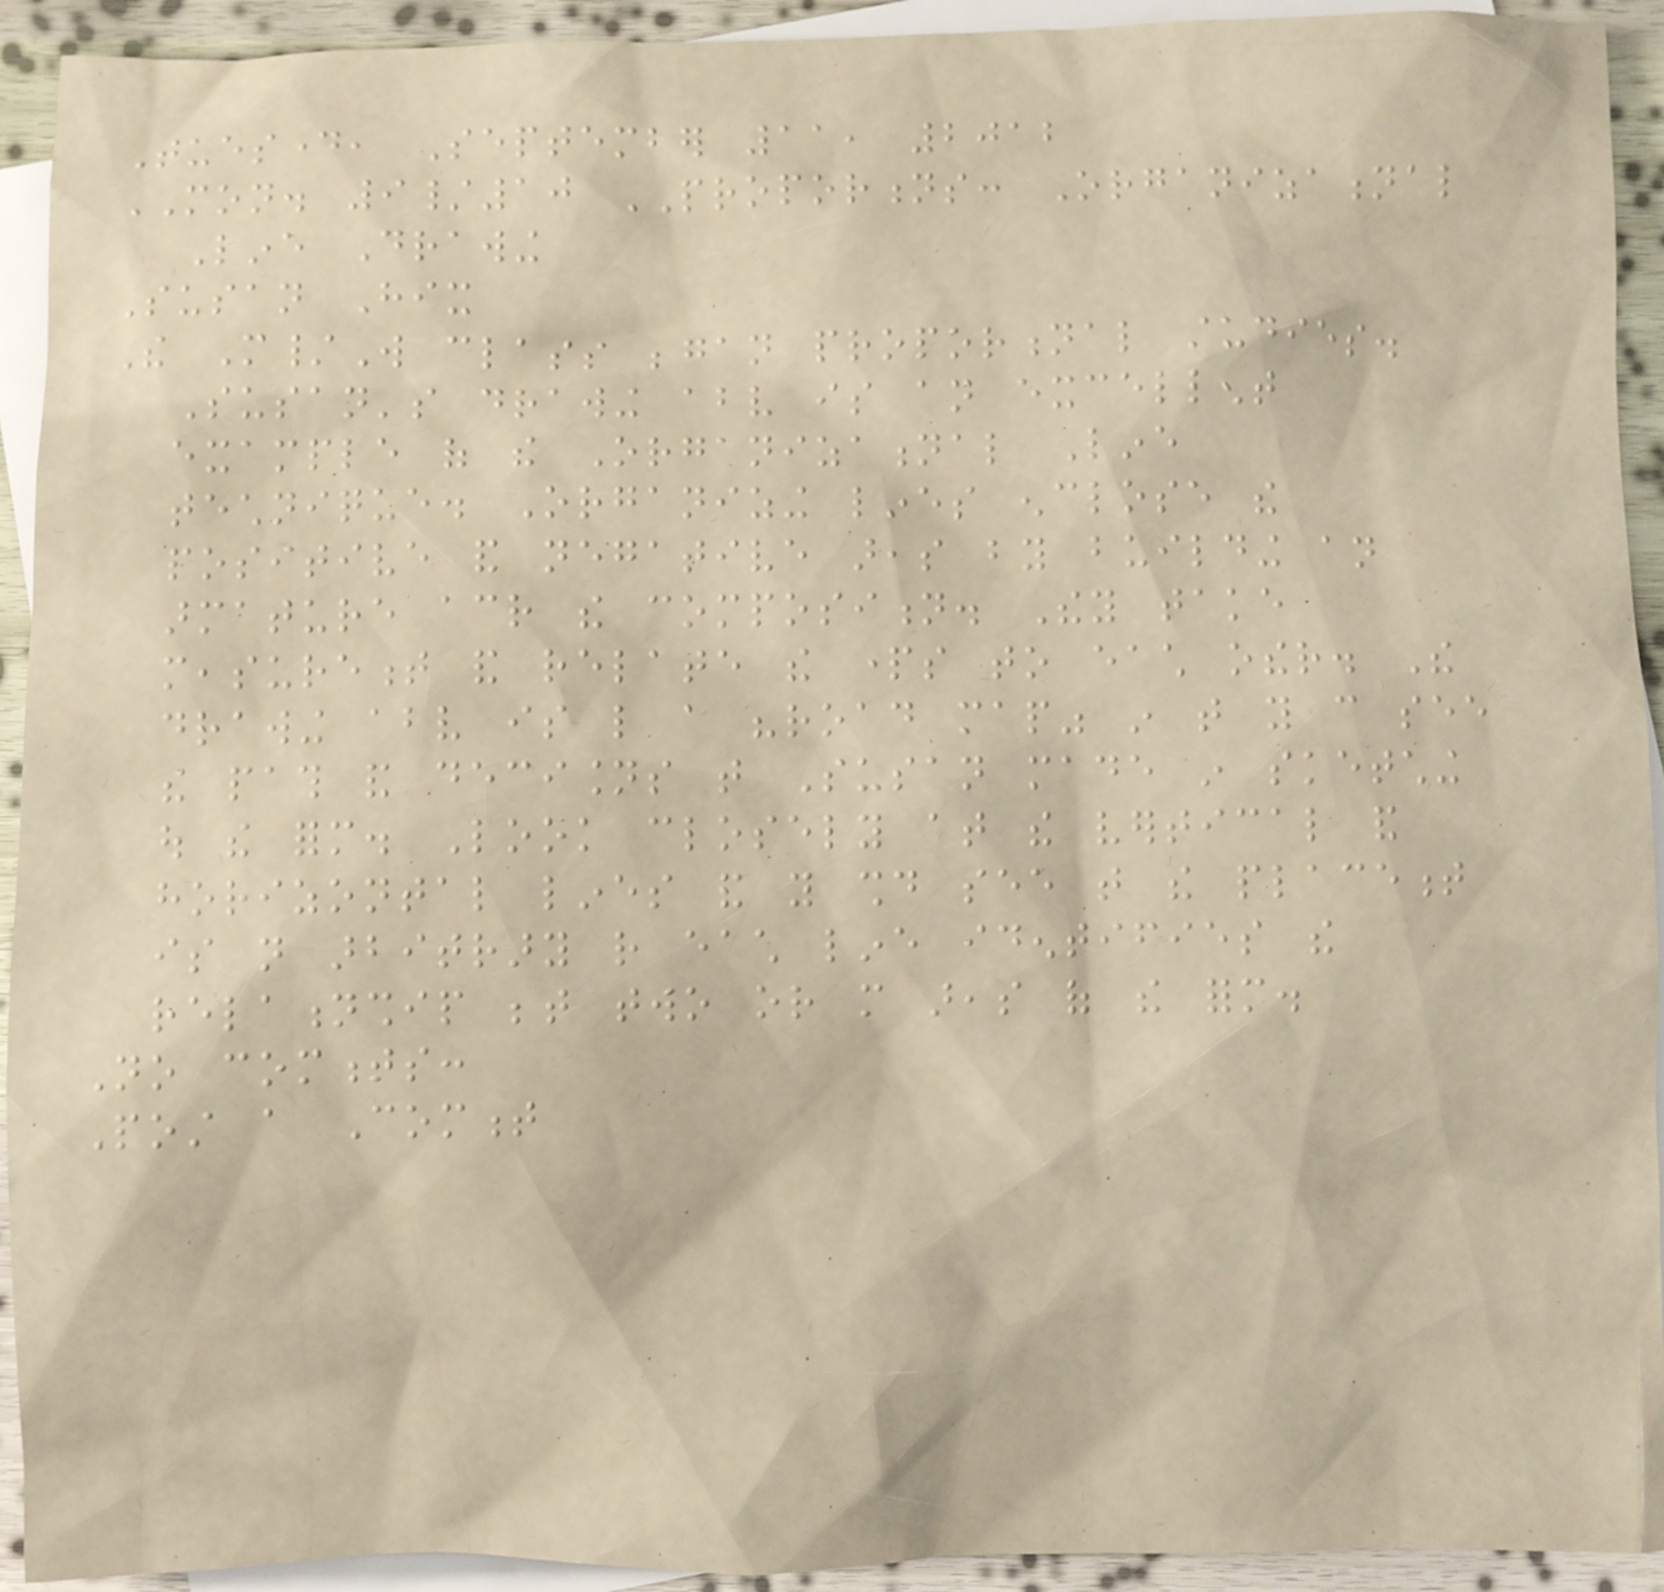Tuesday, September 11, 2012
MON. 9/10 PROPORTIONS: Organizational
Line Drawing
Susan Hix
The M/W class began proportional studies.
Susan's drawing above is an excellent
example of the Organizational Line
technique. Organizing lines enclose the
positive and negative areas by building an
armature across the composition. They take
measurement and relate the parts to each other. The
drawing above is like a "road map" in that you can see
the path and decisions that Susan made in sketching
out the form. Look closely at the vertical and
horizontal lines and you should see that the placement
is not arbitrary rather each line identifies the
relationship between two or more areas of the form.
No comments:
Post a Comment
